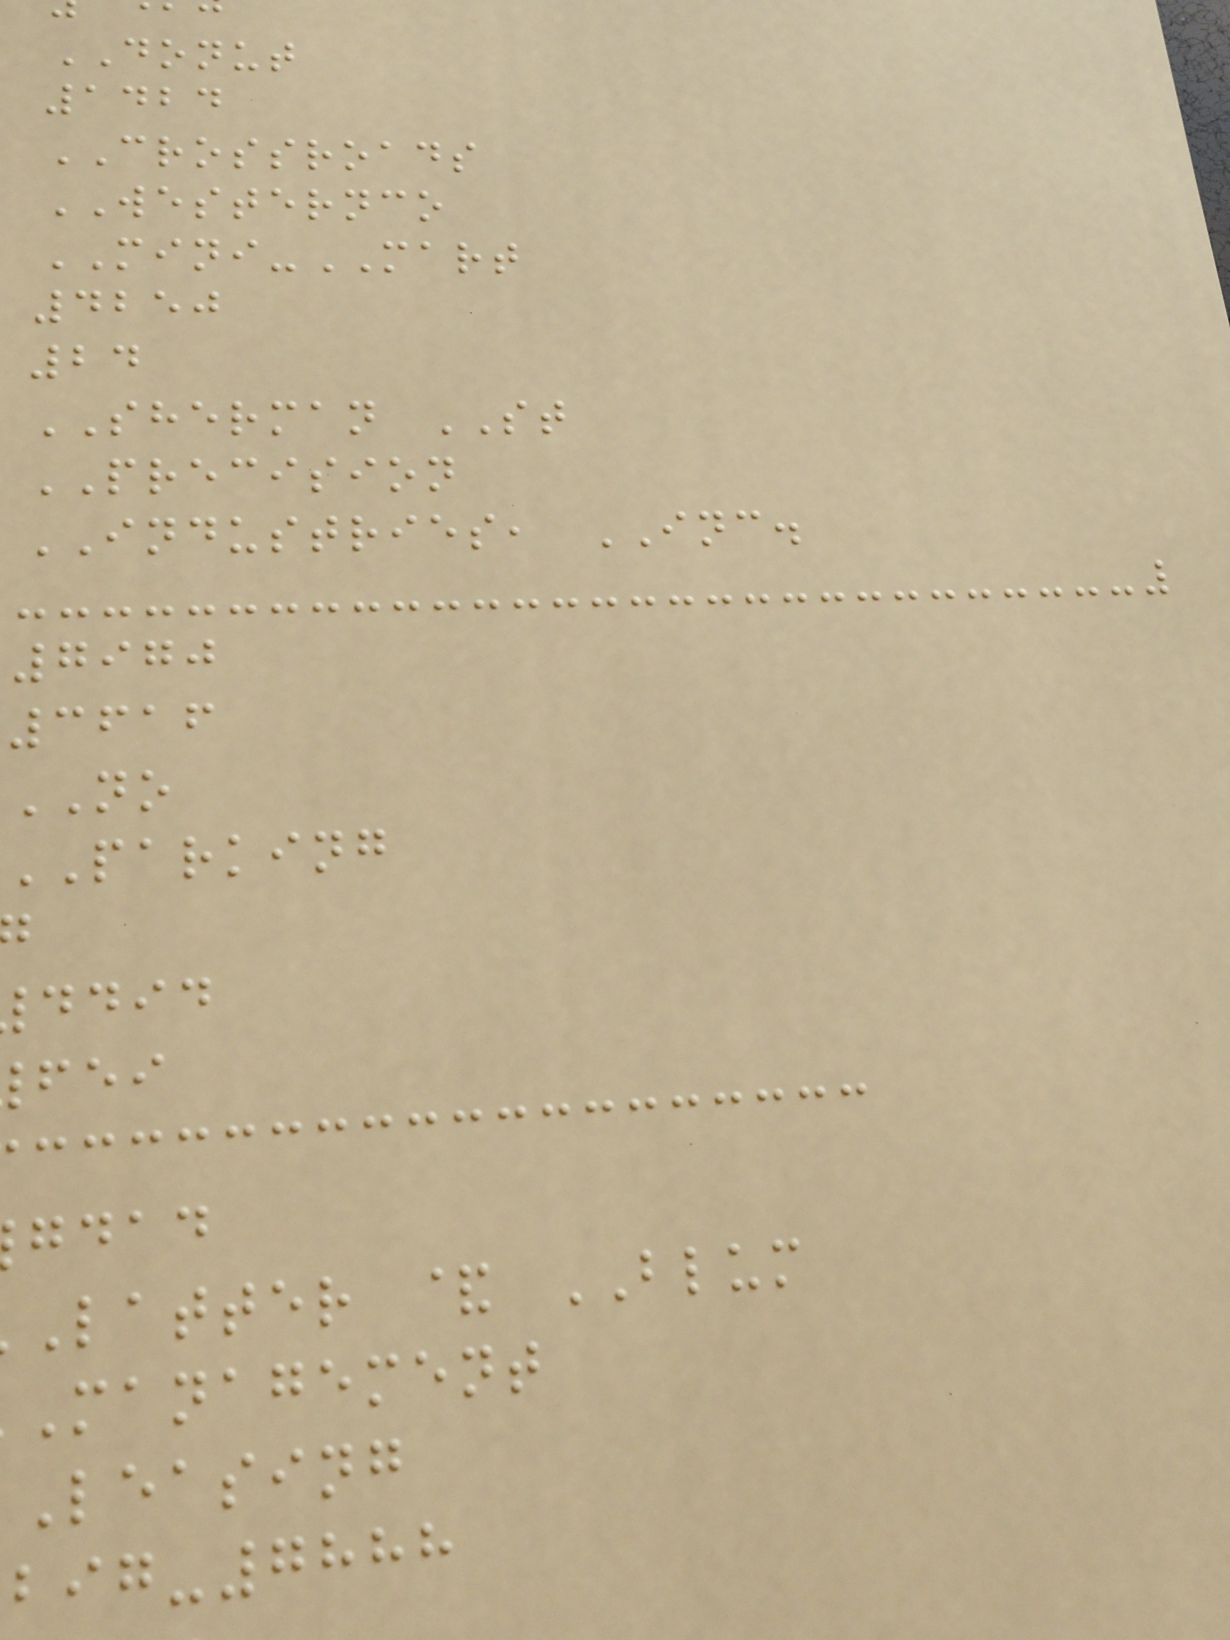DONUT
1424
CROSSROADS
WESTERNCO
MINI-MART
4250
24
SHERMAN ST
PRECISION
INDUSTRIES, INC.
7970
3616
NO
PARKING
ddid
gdad
latter & BLUM
management
leasing
-7888
